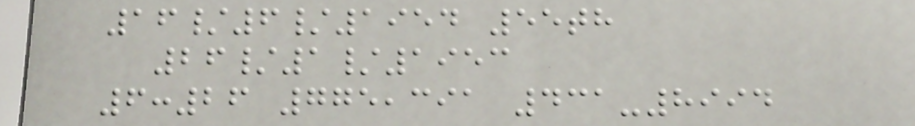16/6/1954 55th
26/1/1953
6:26 775,391 431-8994
